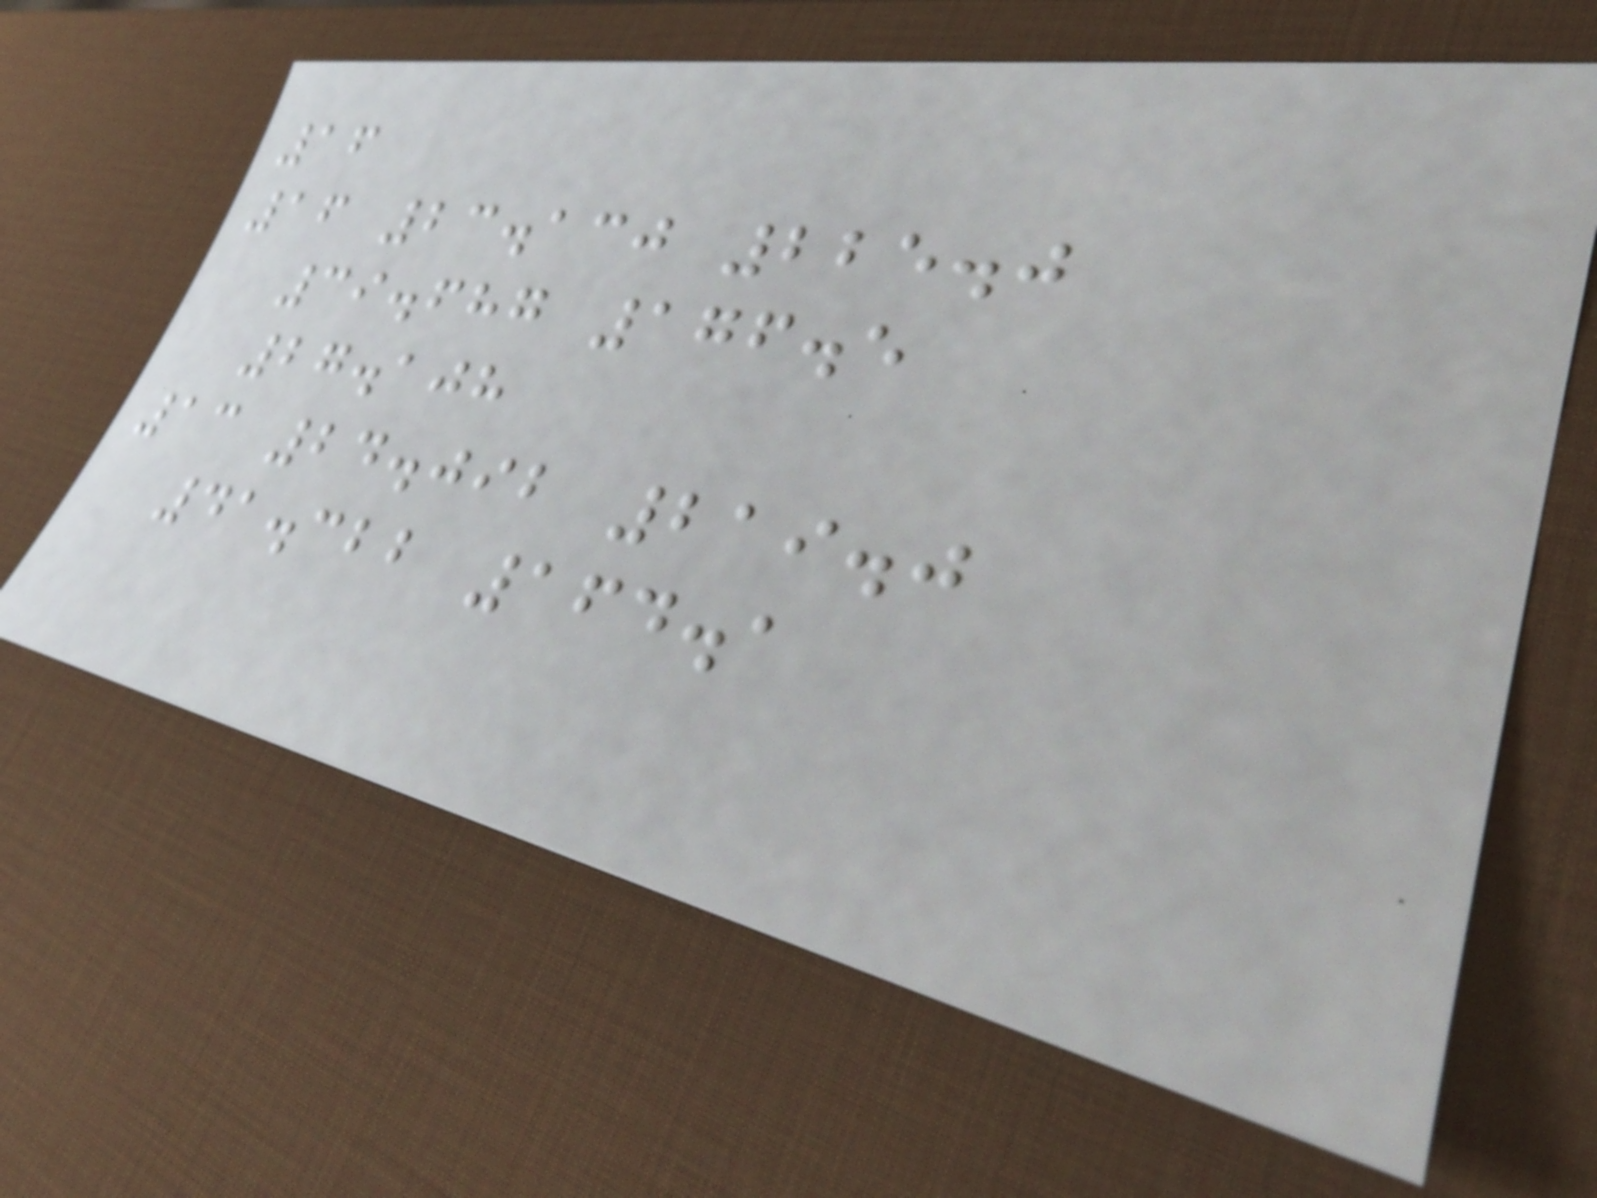16
16 23.130 225.0
39.687 176.5
27.108
13 24.092 219.0
41.322 164.1
